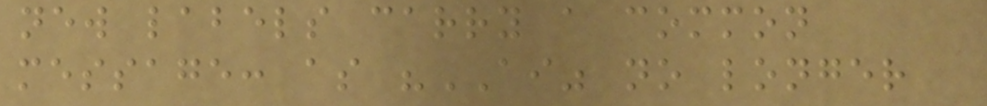new labels carry a common
message: as "AI" no longer
